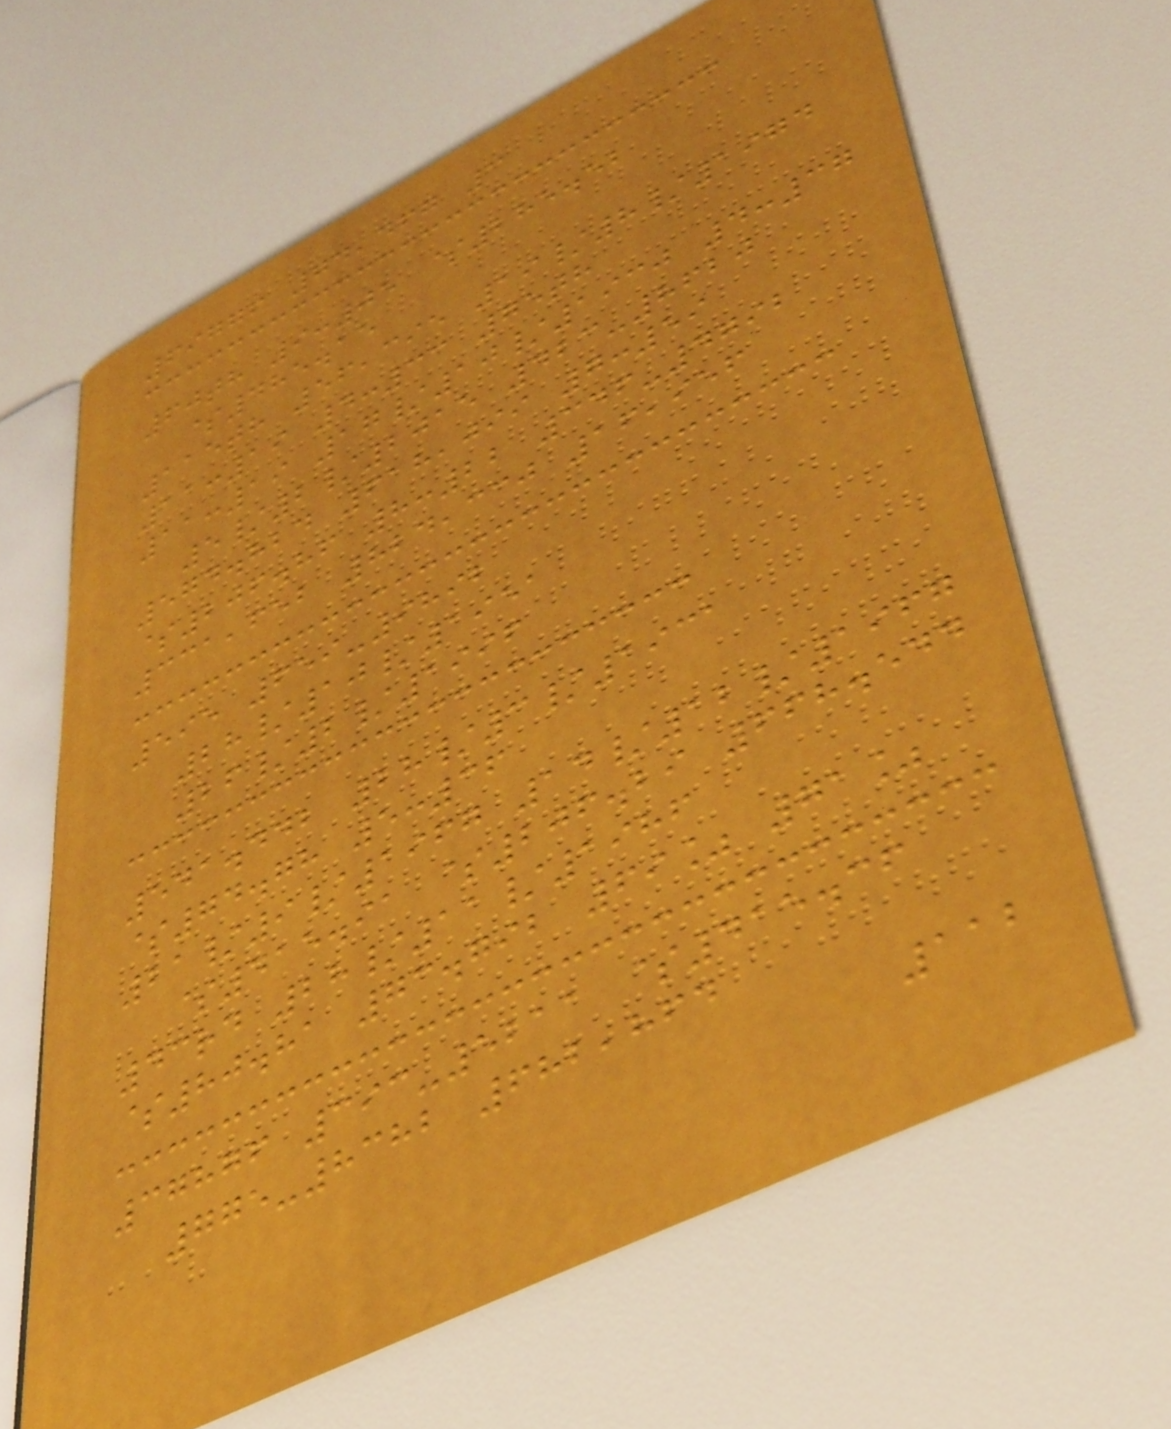69776 74,467 3
60th 9:05 $285.52
$485.15
115th 56,395 19/8/1974
11:19 4:33 75th
11:19 17/10/1930 4:37
5/2/2015 423-8620
574.824 618,099 7:59
$206.86 8:22 346-4792
331,652 824,330 16,956
595 659-9892
28/10/1951
26/2/1996
541.442 28/3/1931
$74.78 5:36
21/9/1967 14/12/1967
$415.91 $206.29 668.544
43rd 28/11/1986
$80.81 73.792 69% 71%
37876 393-5211 $415.36
775-8382 682,864
112
